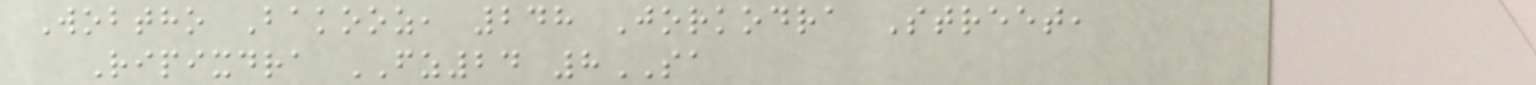Wobtho Bakooz, 248 Jorkodra Street,
Ripixdra FZ24 8SA
